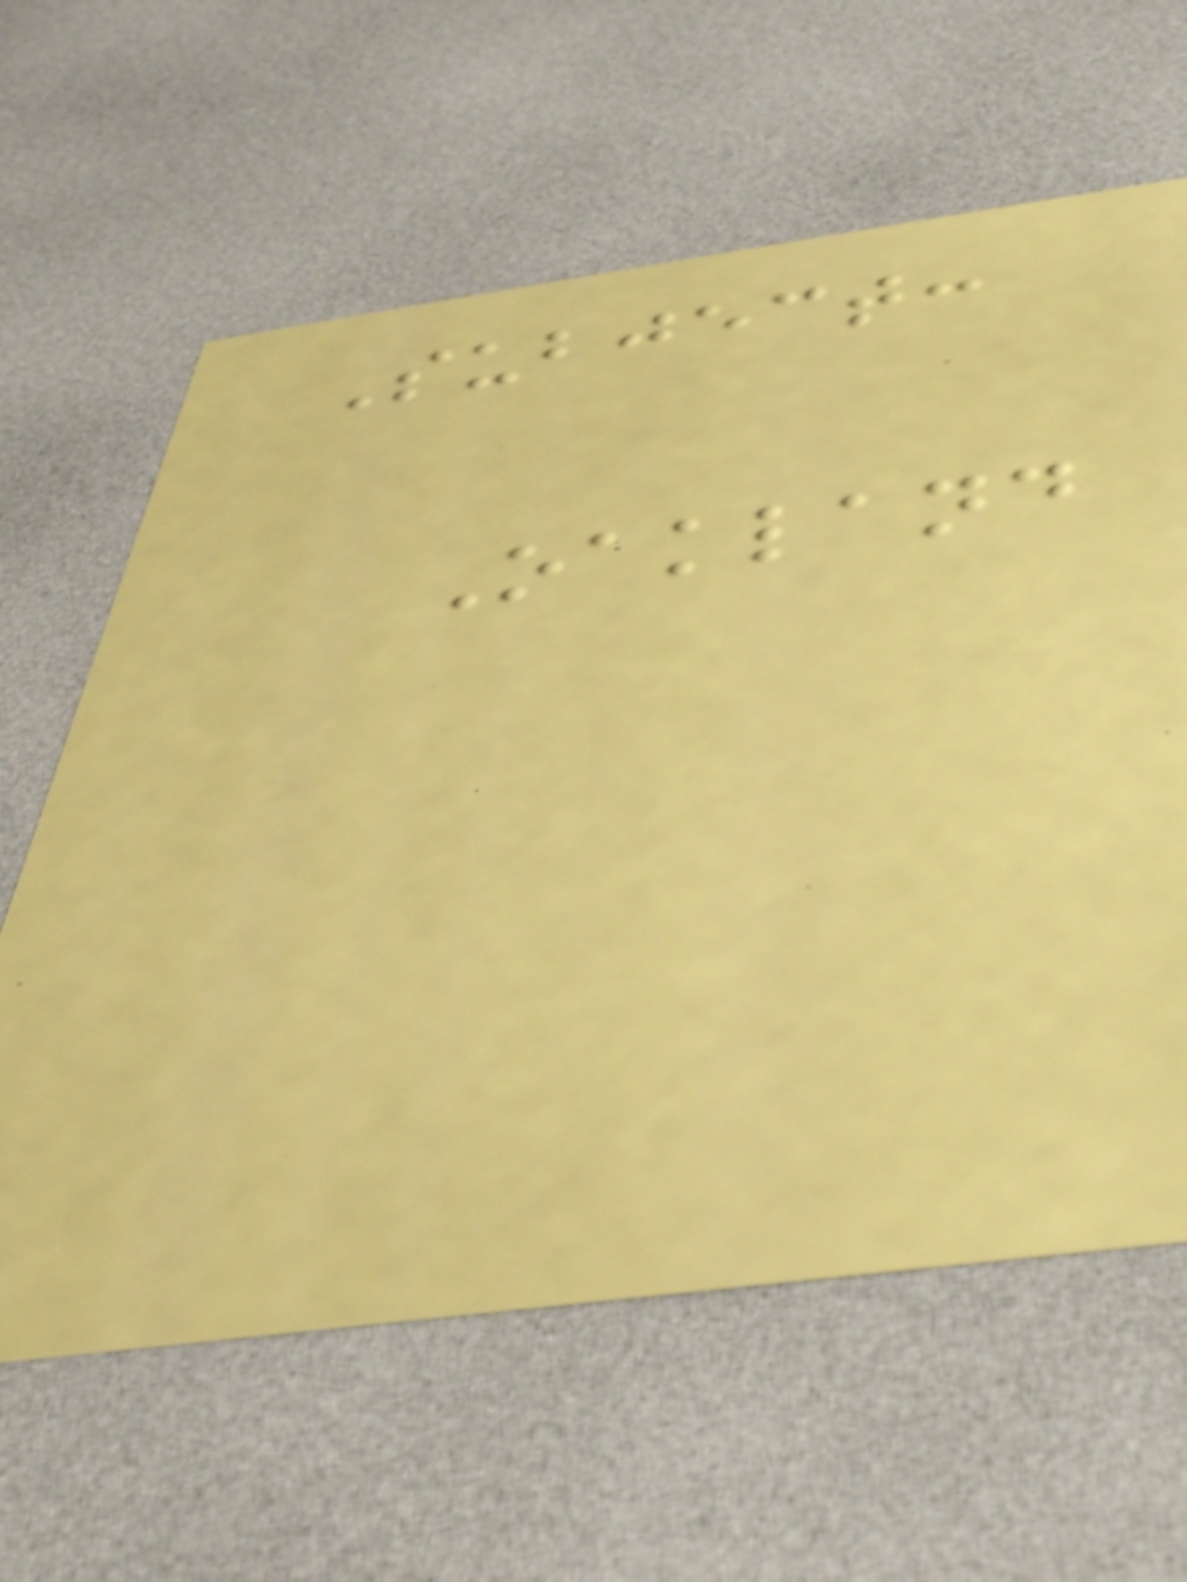Subject:
Oakland
